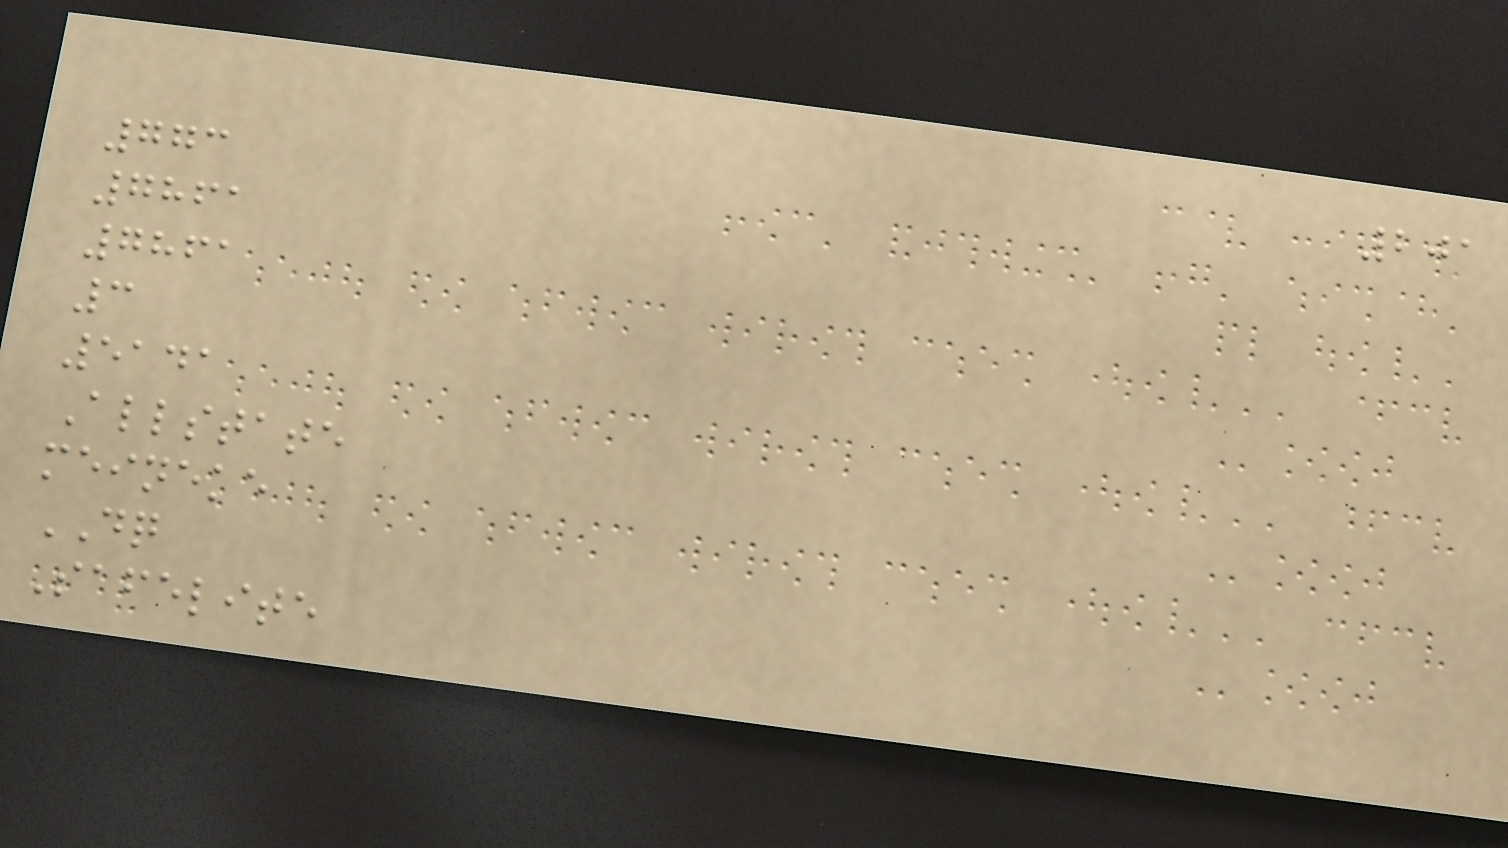201
773
7861
7861
3
5141
Allstate
meineke
DQ
Safelite
